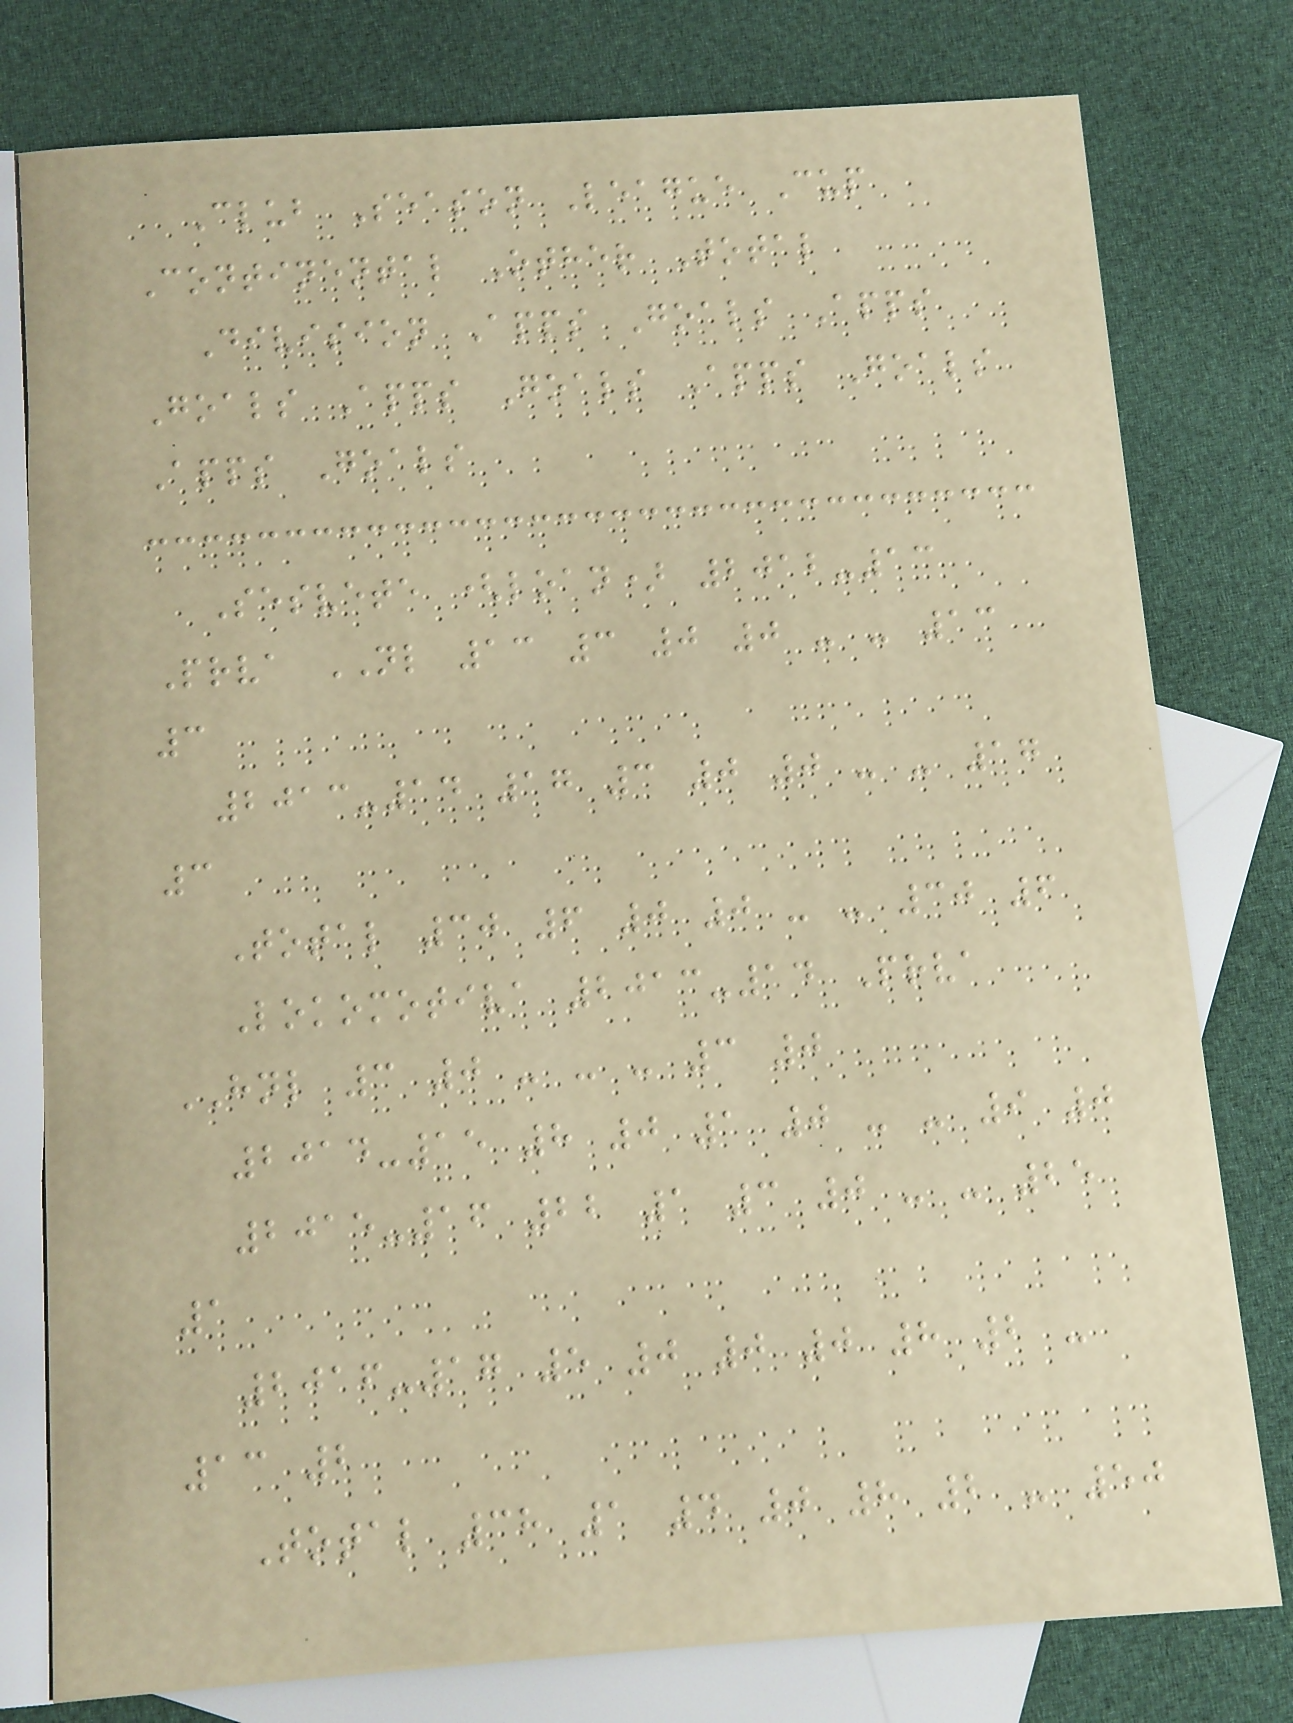Club Season League Cup
Continental Other Total
Division Apps Goals Apps
Goals Apps Goals Apps Goals
Apps Goals
Sesvete (loan) 2012-13
Prva NL 13 3 0 0 - - 13
3
2013-14 17 3 0 0 - - 17
3
Total 30 6 0 0 - - 30 6
Lokomotiva 2013-14 Prva
HNL 3 0 - - - 3 0
2014-15 8 0 1 0 - - 9 0
2015-16 22 1 3 0 - - 25
1
2016-17 5 0 0 0 8 2 -
13 2
Total 38 1 4 0 8 2 - 50
